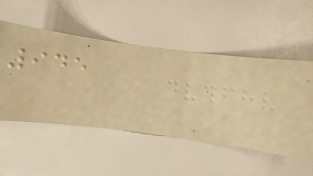945
